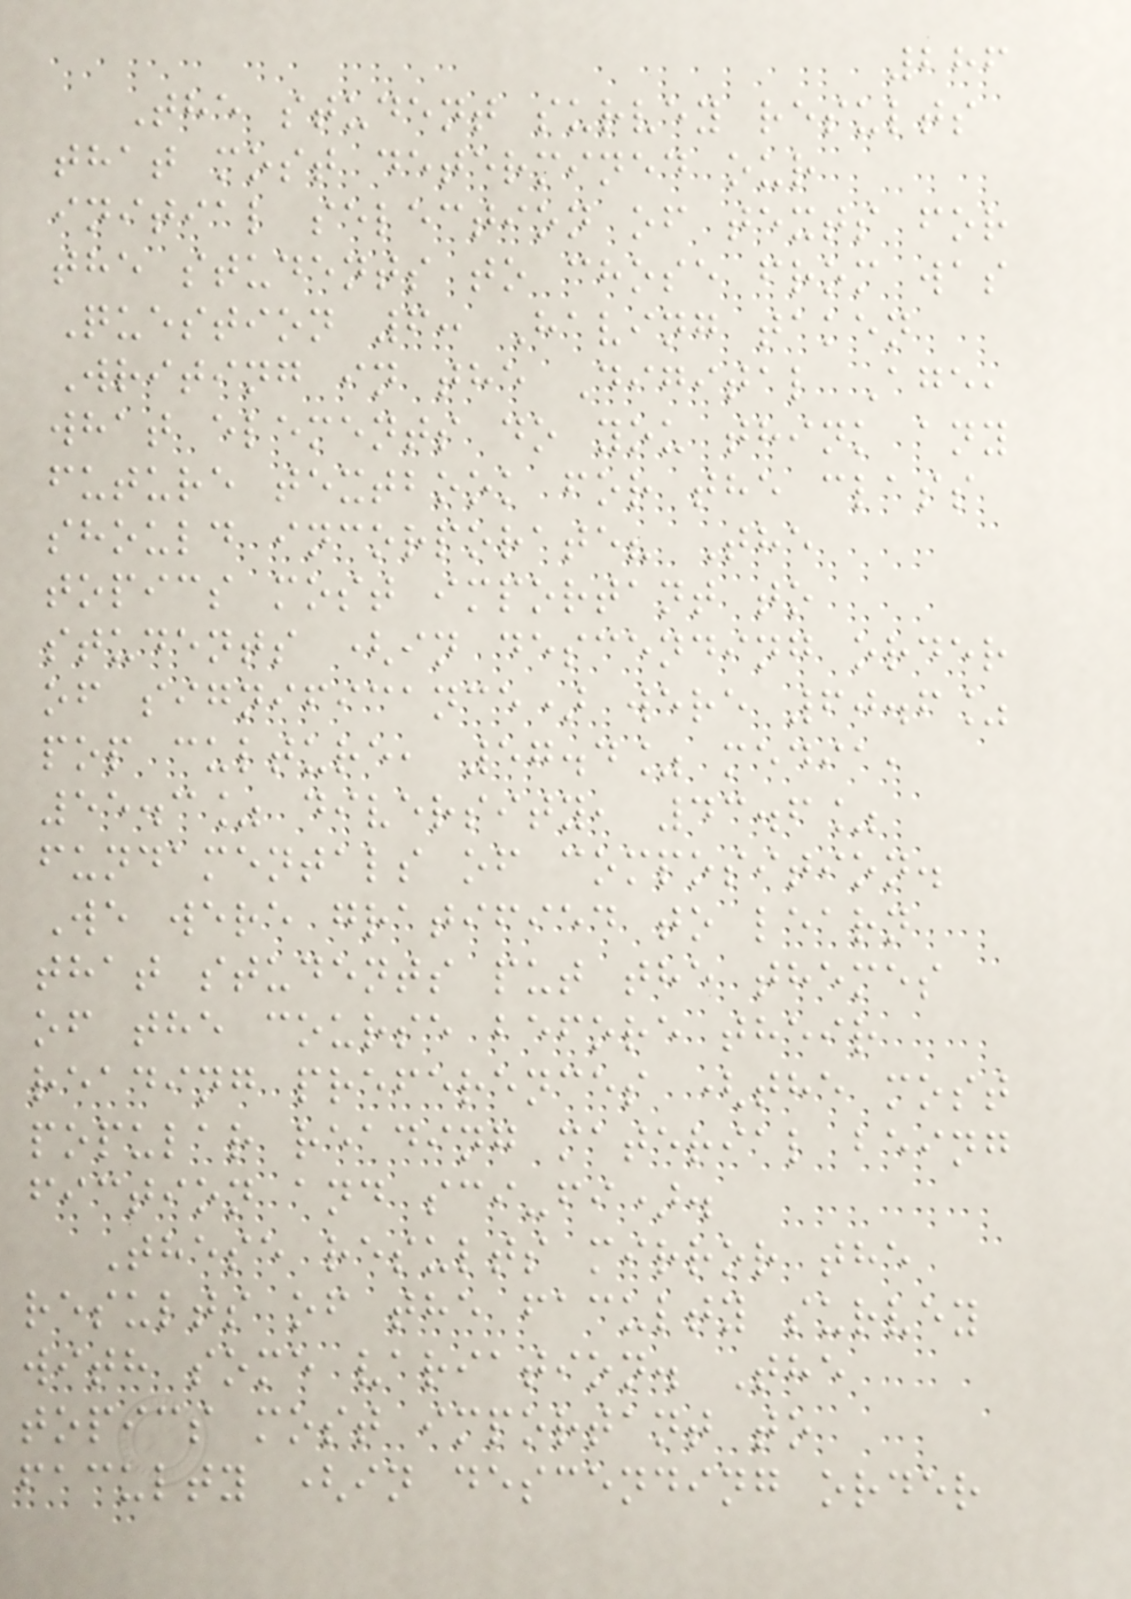286
The student survey results
that most determined our
initial selection of texts for
the students to chose from was
Question 6: Having taken
Writing in the Digital Age,
what elements do you think any
future textbook for the class
should incorporate? The
topics most important to
students (in descending order
of significance) were 60.6%
pop culture, 57.4% media,
55.3% diversity, 43.6%
fundamentals of composition.
We were gratified to learn
that students put the themes
of the course before their
reading preferences (the most
popular reading material being
fiction and sci-fi).
These results mirror the
results of the faculty survey
with some variation. The
topics most important to
faculty (in descending order
